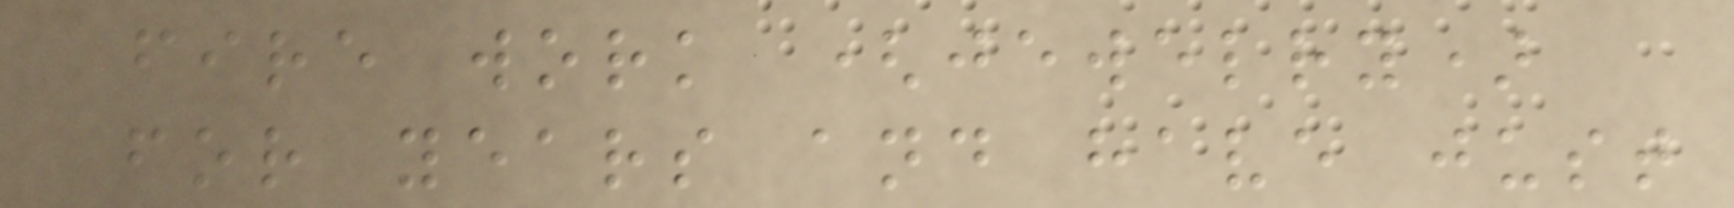fire work (jewelry)
for years and have just
